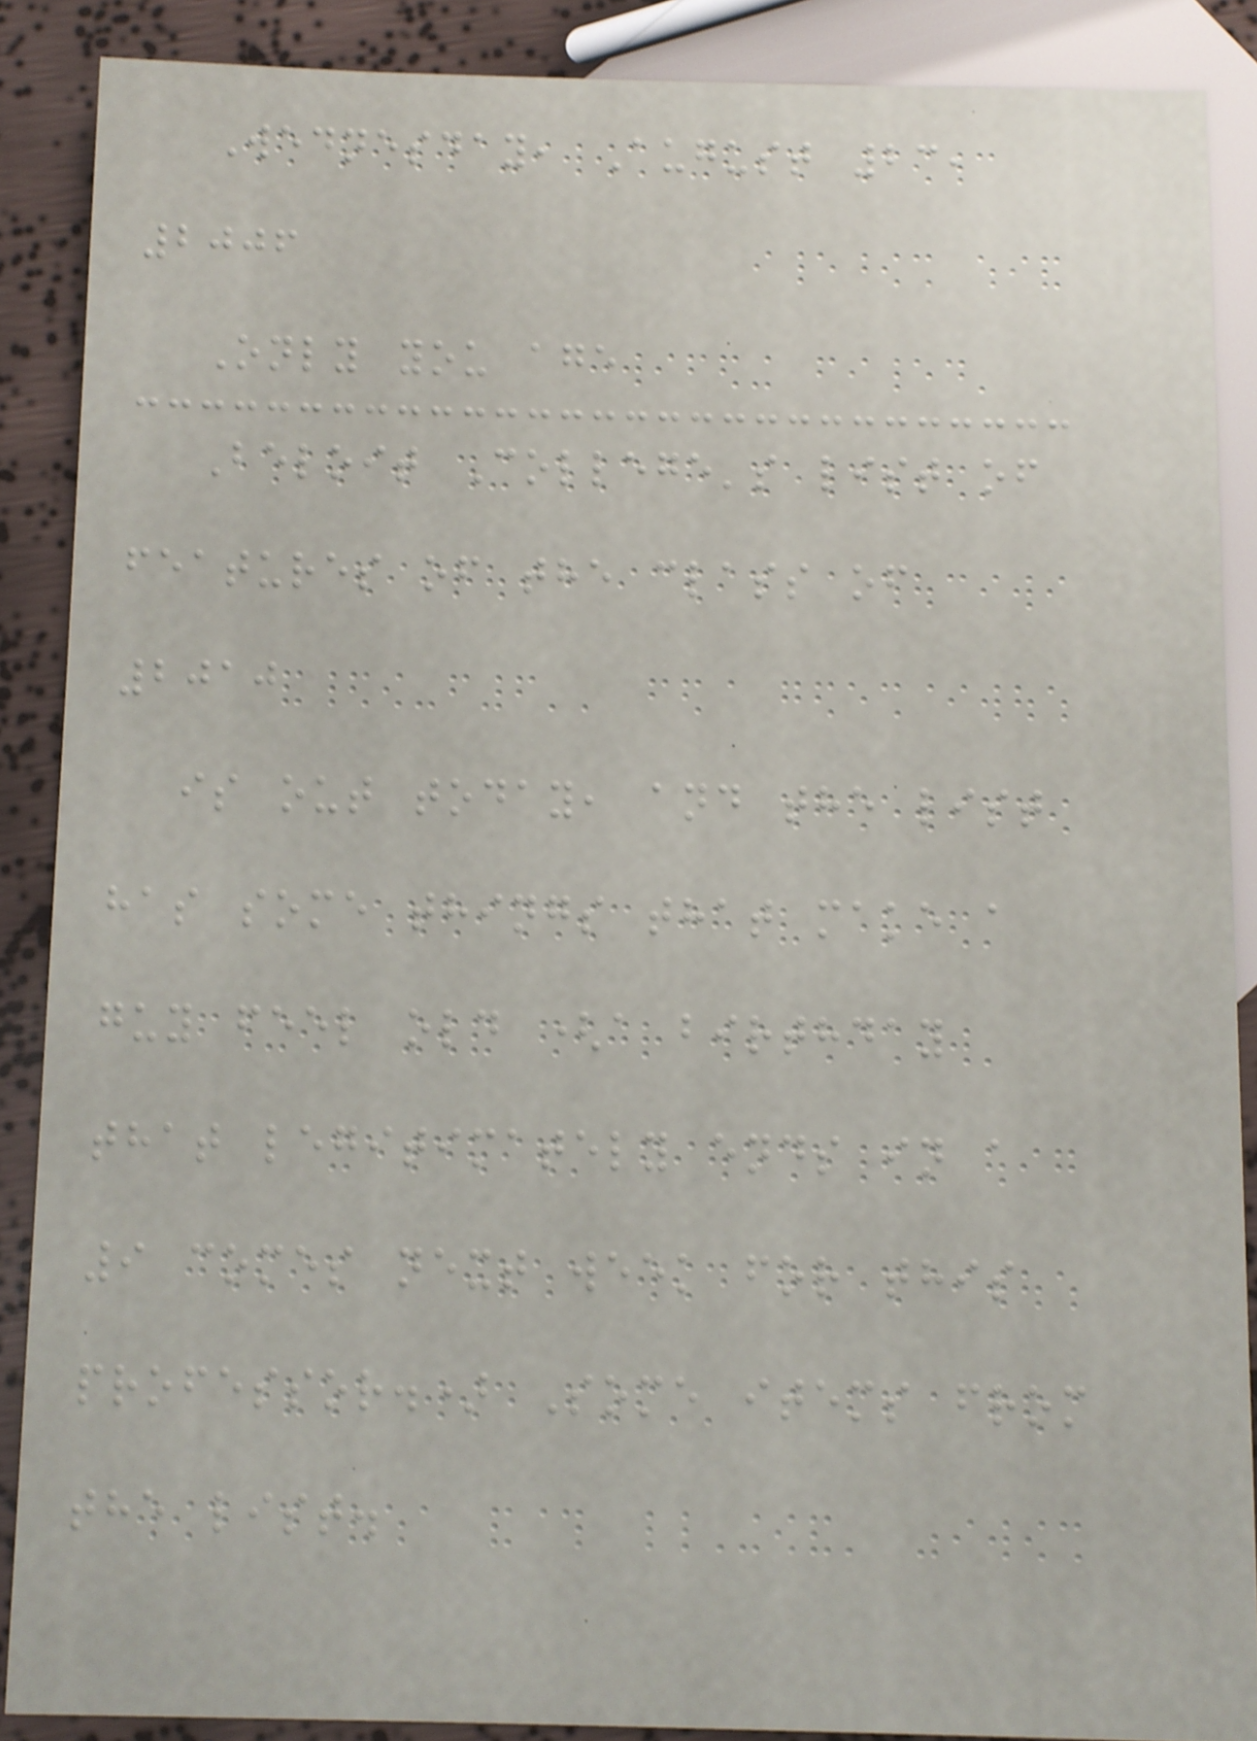Wednesday, August 23,
2006
Only you age
Beloit College's list of
features of the class of
2010
is out today, and the list
has some things that make a
guy feel old (a birthday
that legitimately ends in a
9 comes next week for this
professor.) Some items from
the list.
